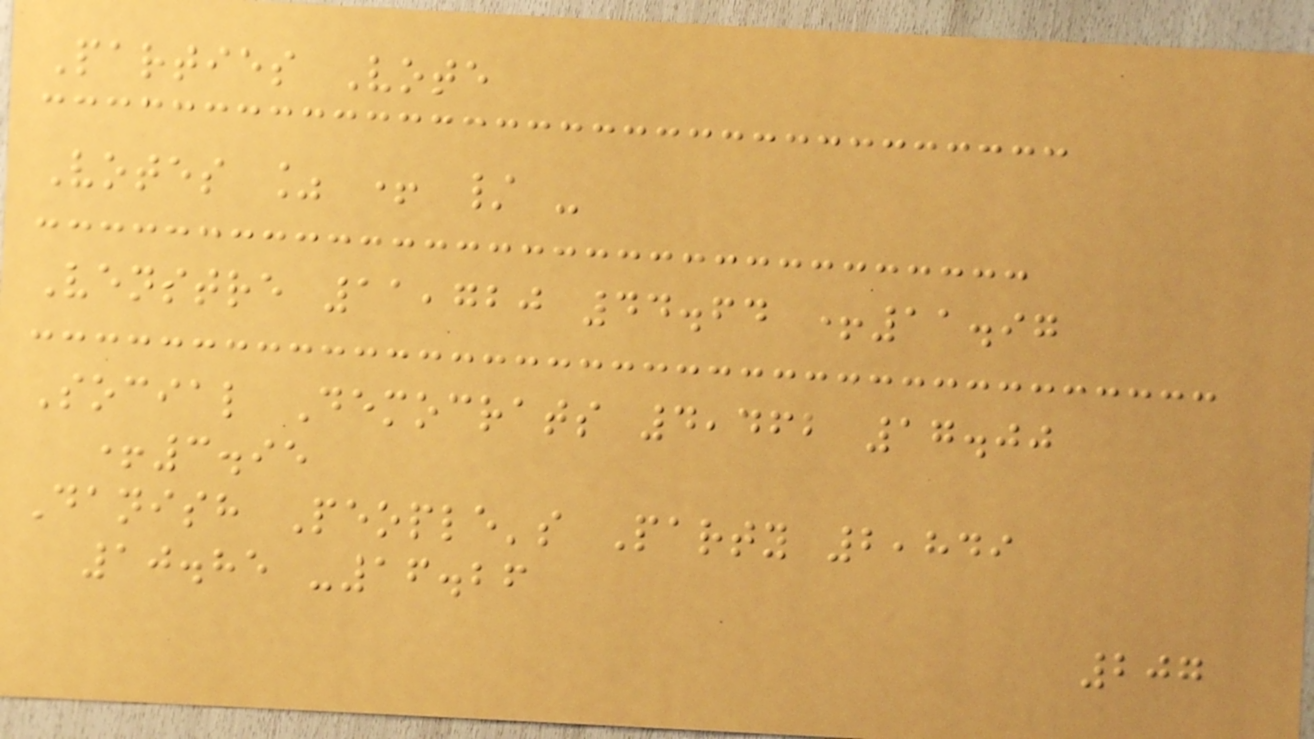Parties Vote
Votes % + / -
Venstre 11,720 44.64 +11.97
Social Democrats 4,462 17.00
+3.95
Danish People's Party 2,849
10.85 -16.26
207
